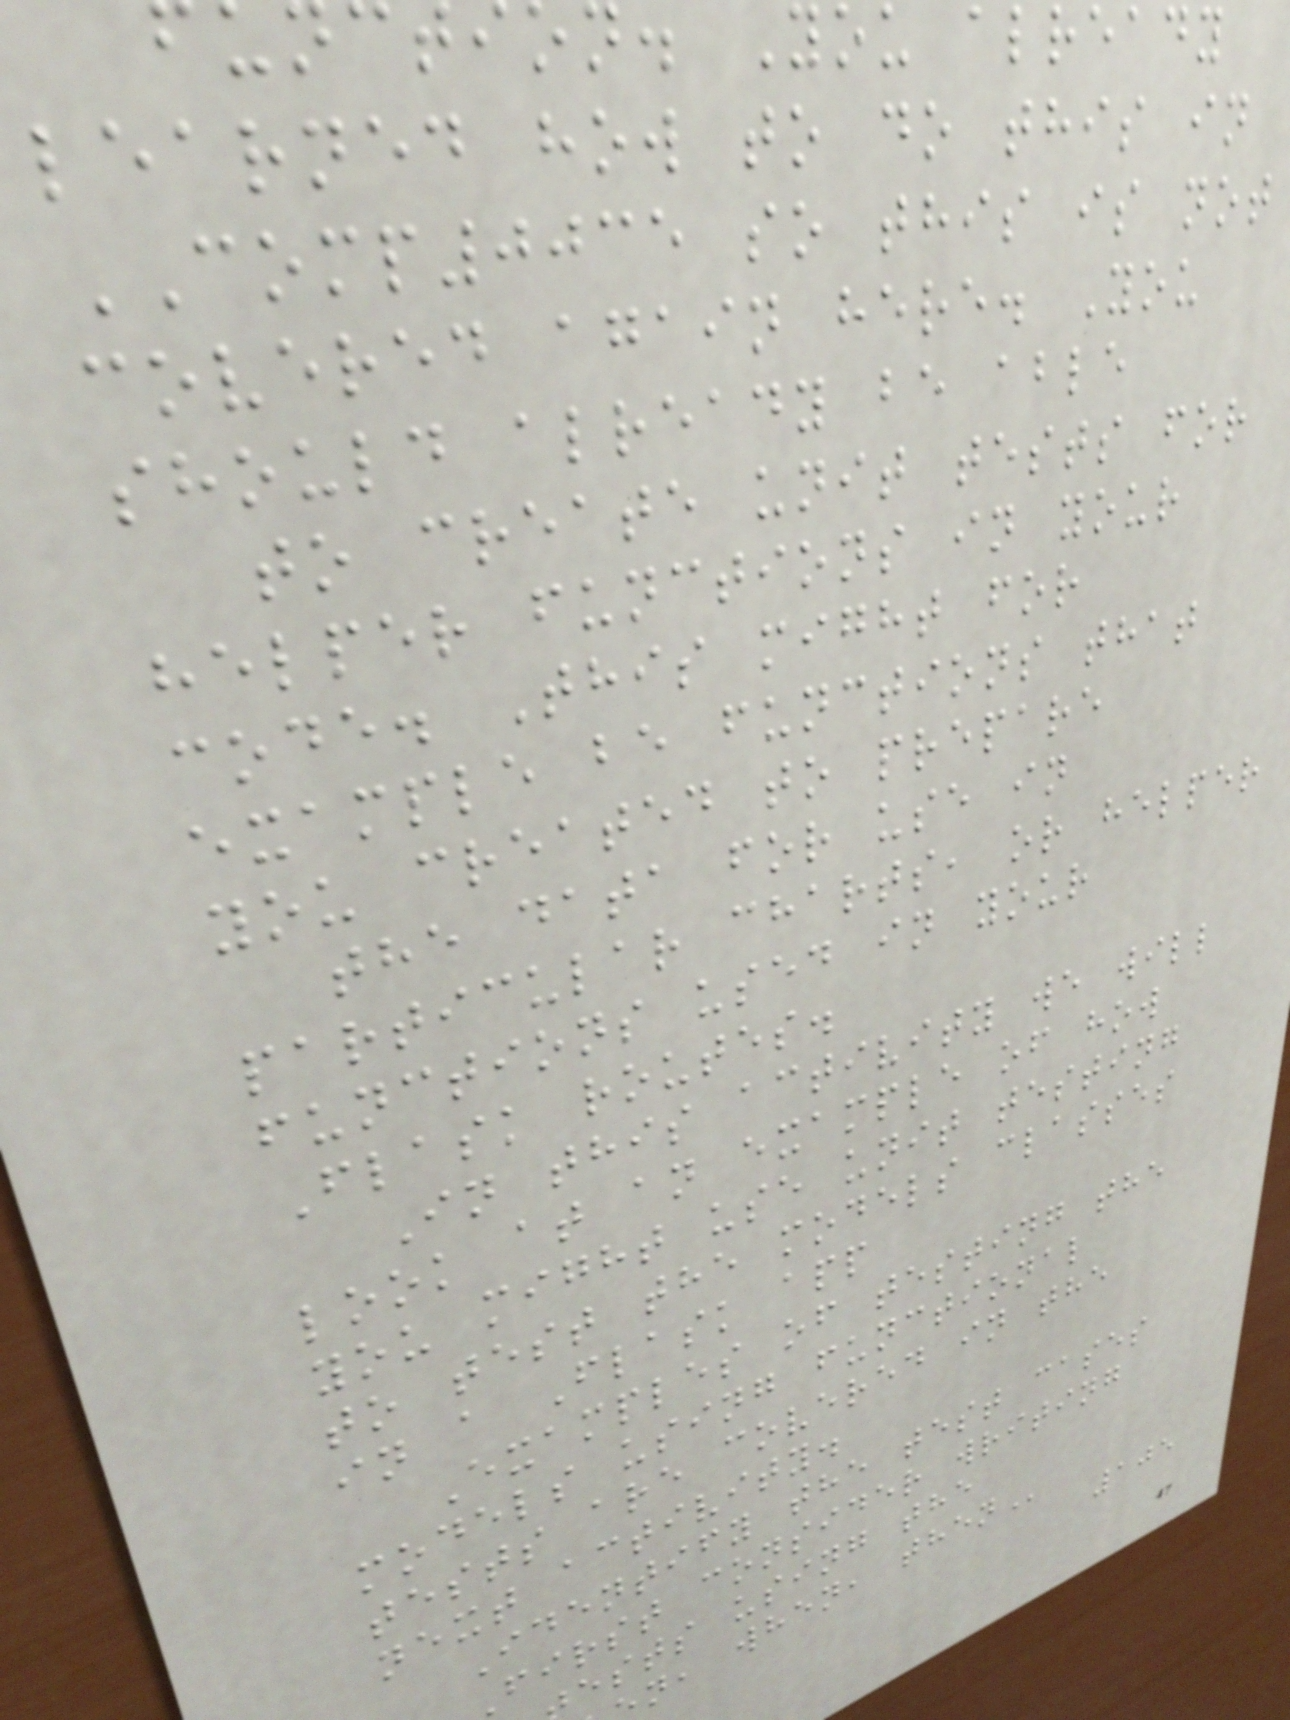ion. You already
learned how to do this in
COMP0035 so this is not
covered again here. You
should already be able
to create unit tests for
helper functions in your
code. This might for
example be functions that
you created to prepare
the data for use in
particular charts, or helper
functions used in your
Flask routes.
In this activity we will
look at an example of how
you might use unit testing
to test the models classes
in a Flask app
Examples of testing the
models using functional
tests are covered in the
next activity.
Identify the test cases
first consider writing
ests using the
n, when,
105
